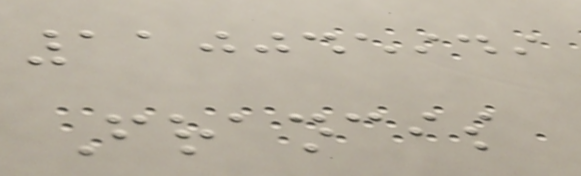110045949
Francis
